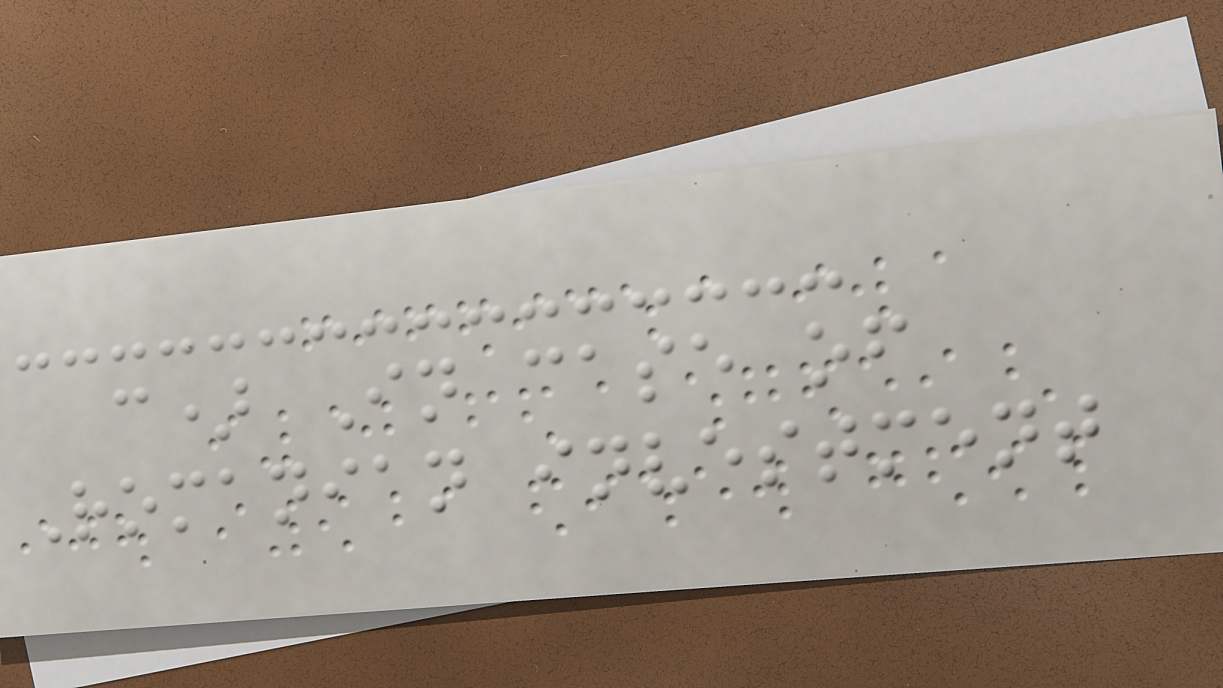c) In case of
Romanian investment
